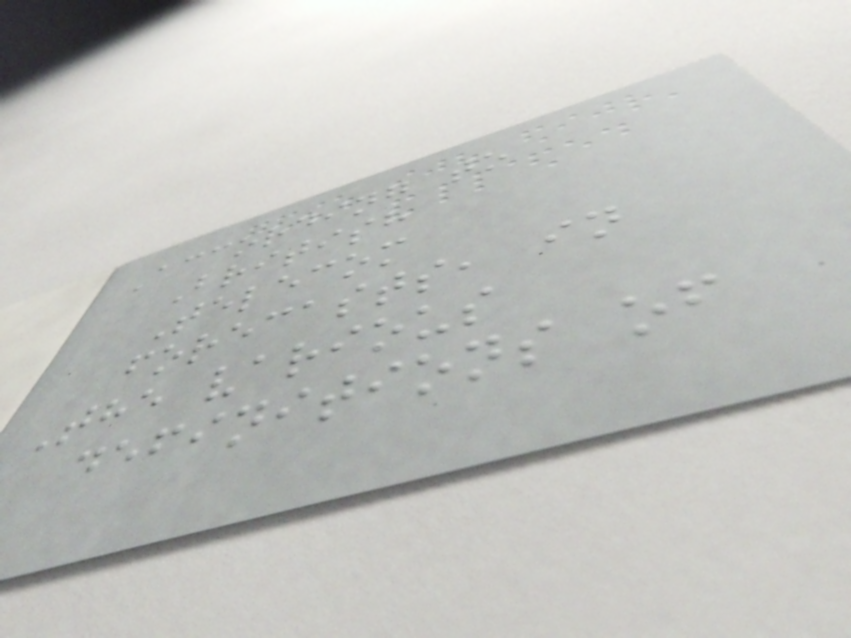According to
British
Telecom
forecasts, in
The various
definitions of
